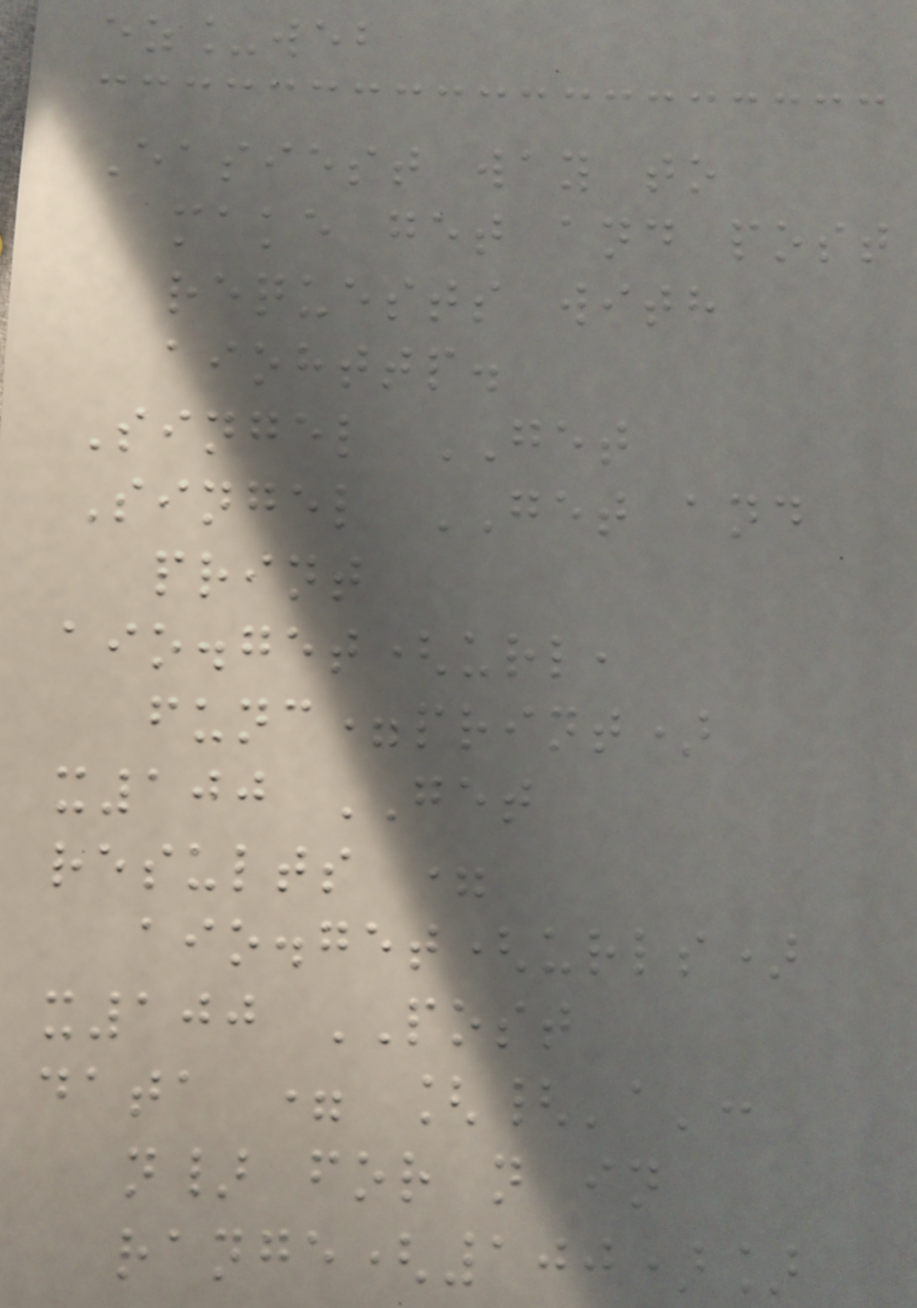ez_web
Easiest way to
make get and post
requests with
aiohttp.
Singel GET
Singel GET and
print
aio.get(url,
func=print)
x100 GET
results =
aio.get(urls)
x100 POST
data = [{'a':
n} for n in
range(100)]
